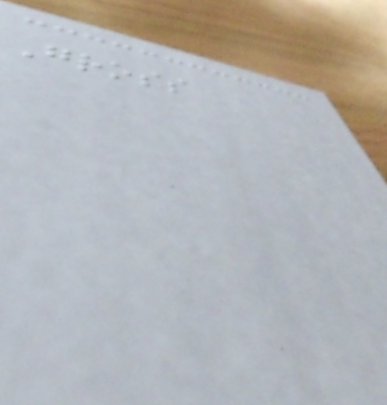Gross
